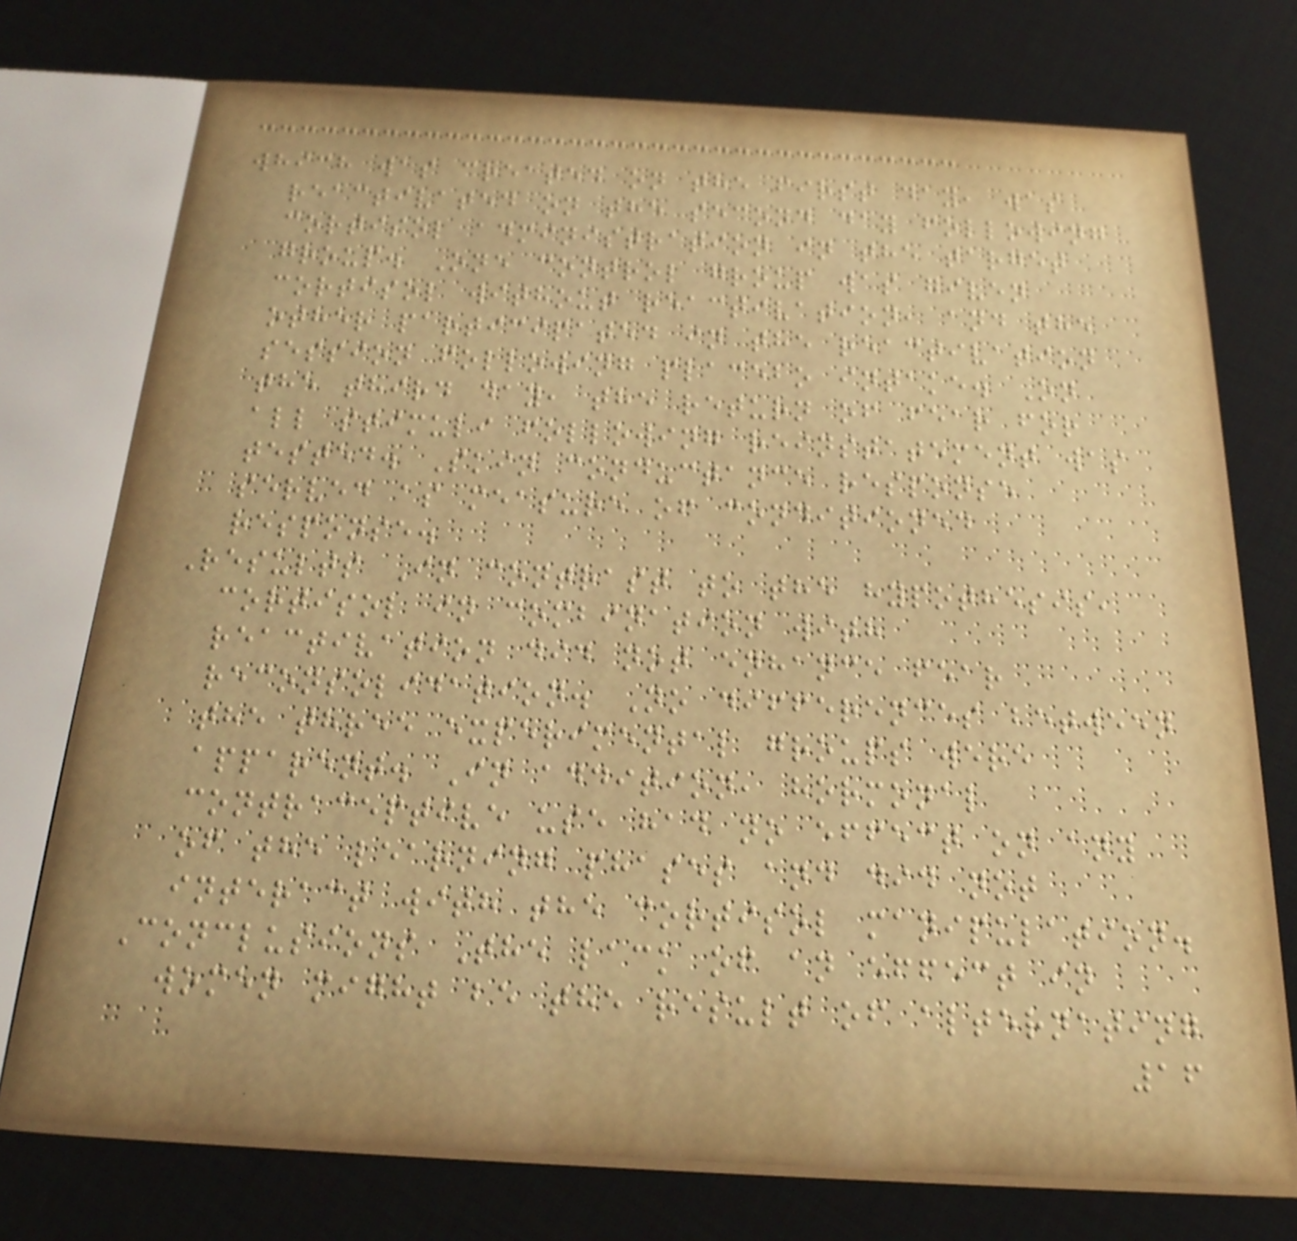which was created on the first day, was
reactivated on the second day following
cortisol administration in the target
group. One control group was given
cortisol without reactivation, and the
other participated in the reactivation
session following placebo intake. On
the third day, the return of fear for
all stimuli following reinstatement was
tested. Skin conductance response
served as measure of conditioned
response.
Results In contrast to the hypothesis,
cortisol in combination with
reactivation did not enhance fear
reconsolidation. No differences between
the three experimental groups were
apparent. In addition, hormonal
contraceptive use had no effect on any
of the learning phases and did not
interact with the cortisol manipulation.
Conclusions The lack of an effect in
women might be the result of alternating
16
